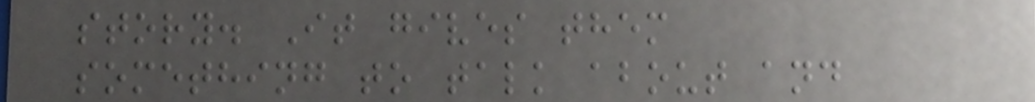story. It gives them
something to talk about and
